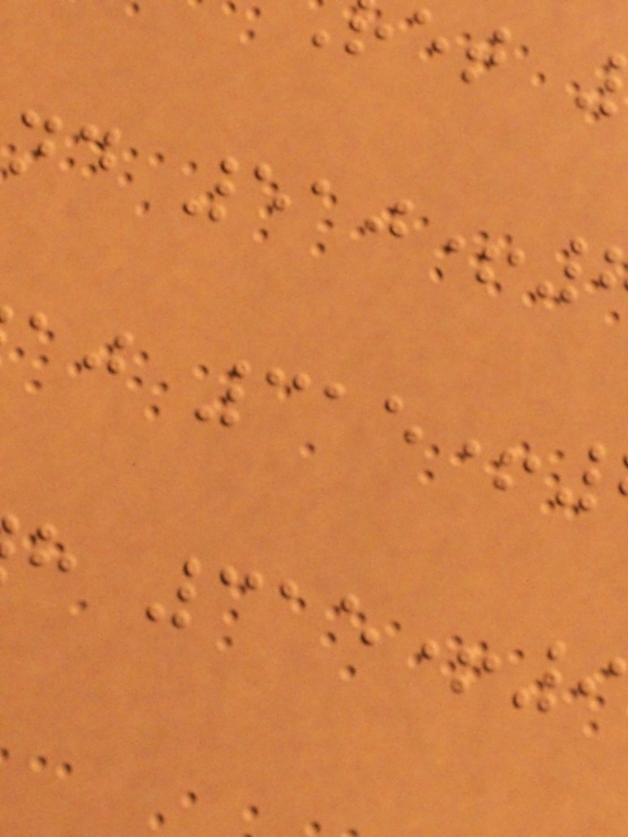nd 510+
aj 315+
h 315+9
